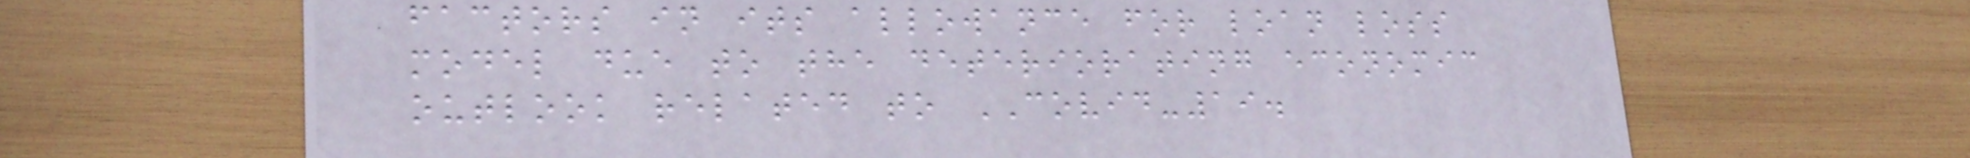factors in its allowance for loan loss
model due to the deteriorating economic
outlook related to COVID-19.
